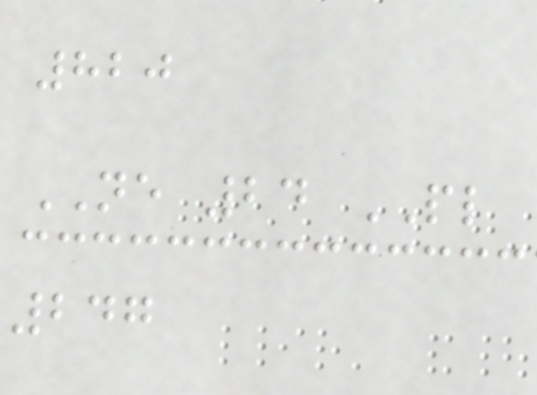820
NE 24 PL
247
